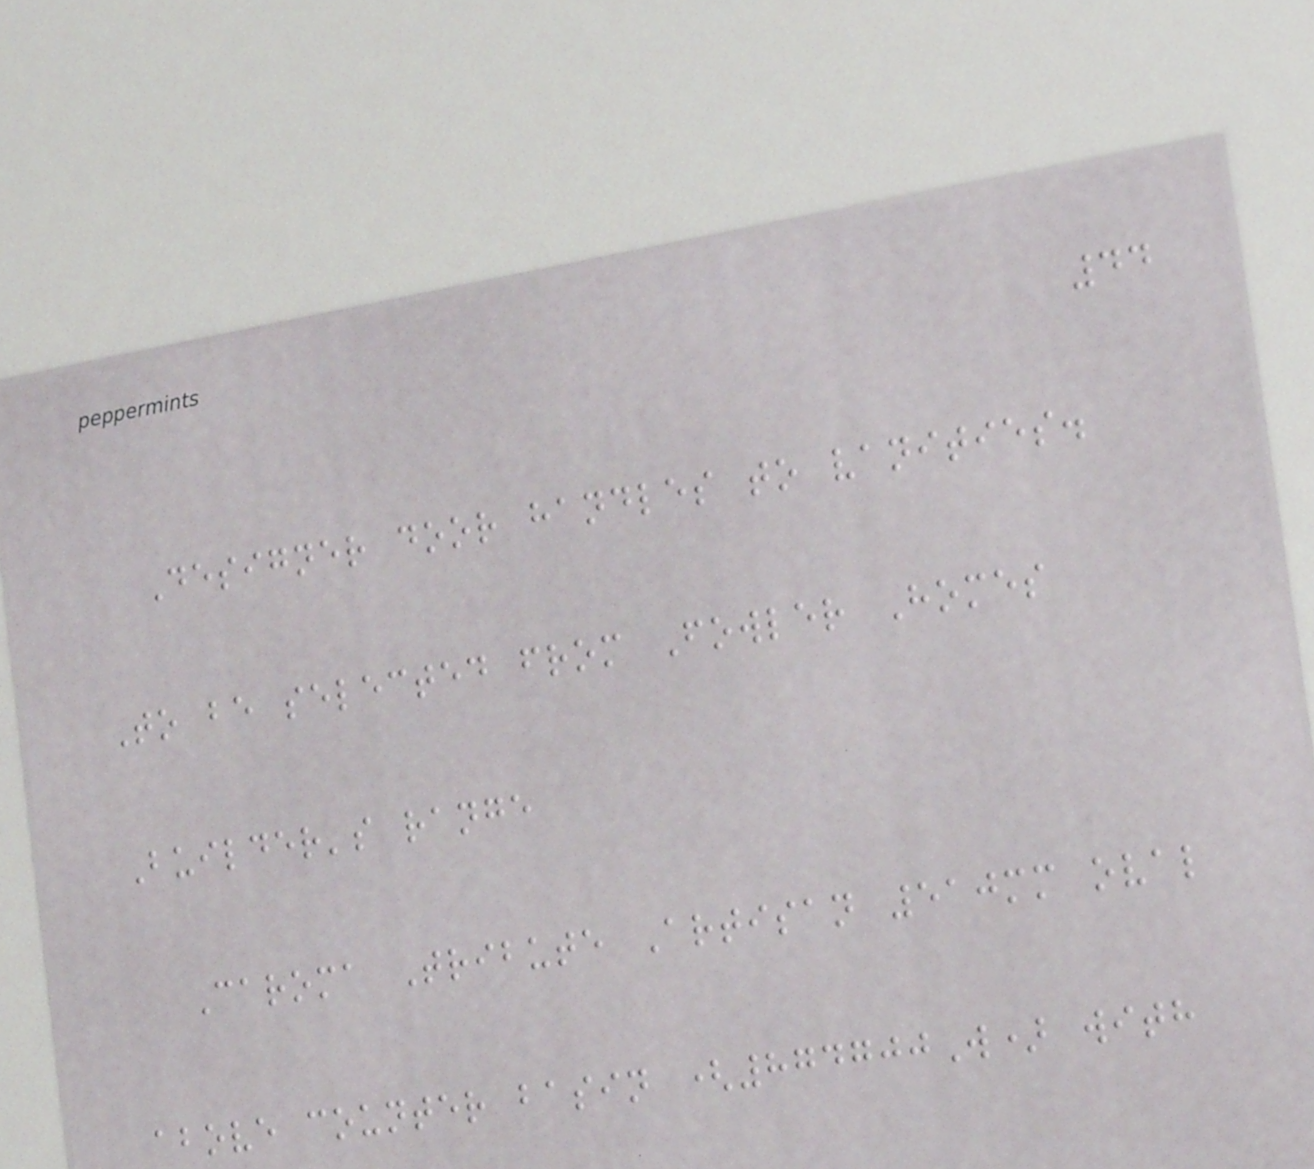44
Designer door handles to vanities.
To be selected from Fowler Homes
Builder's range
Caroma Tribute Artisan 510mm oval
above counter basin (874700W) with
